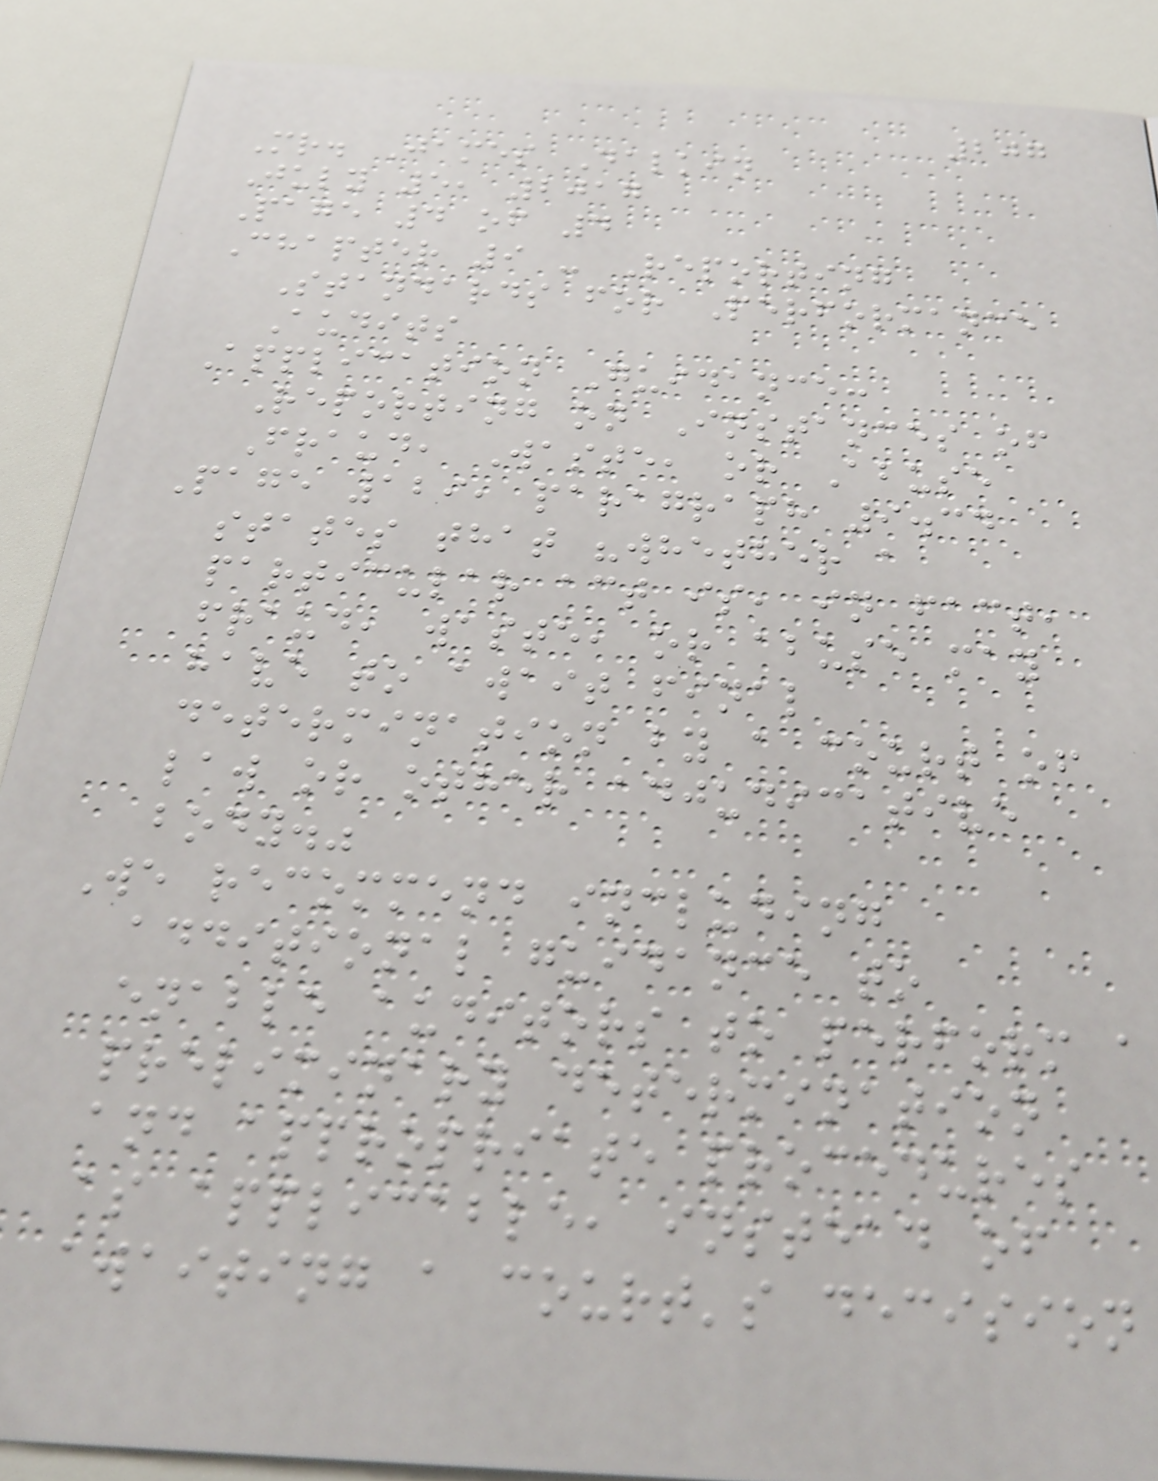207
Mr. James Dalkin
July 5, 2017
Page 4 of 4
Chapter 9 - Reporting
Standards for Performance
Audits
Application Guidance:
Reporting on Instances of
Fraud, Waste, or Abuse
Page 129, paragraph 9.34
states that "whether a
particular act is, in fact,
fraud, waste, or abuse may
have to await final
determination by a court of
law or other adjudicative
body."
We recommend including
additional guidance to
enable auditors to perform a
preliminary determination
and appropriate procedures
as applicable, instead of
awaiting a court's decision
